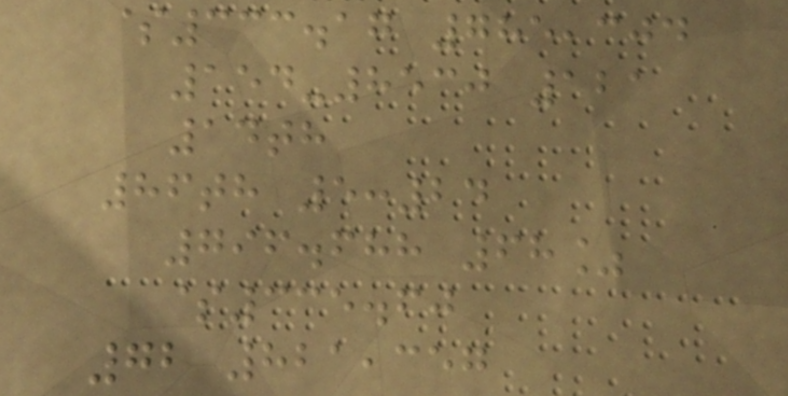$333.17 785,304
154-8530 121
14th
86th 5:24
796.688 68%
$335.60
72 821,357
